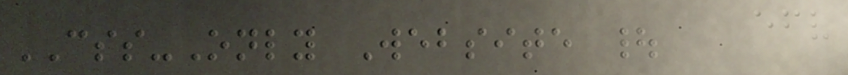CSS-Only Website |
